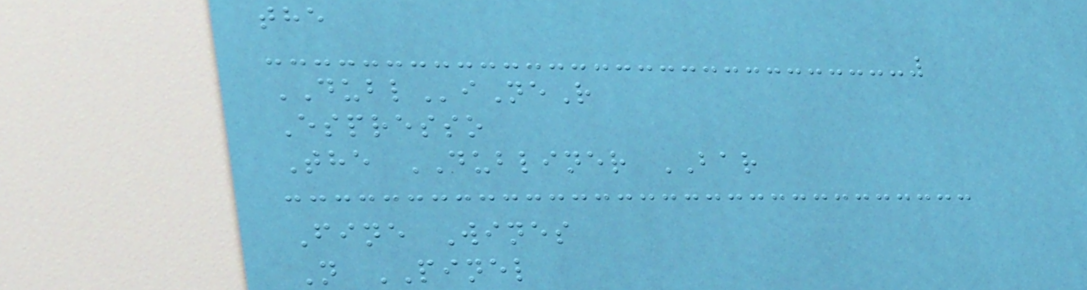the
DUBLiNeR
Espresso
The DUBLINER BAR
Fine Wines
N PINEL
